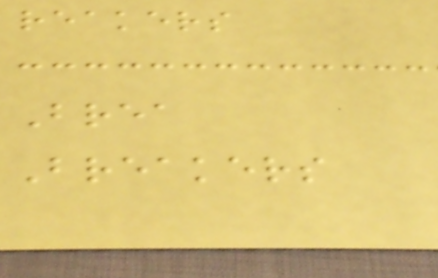reakers
Brea
Breakers
